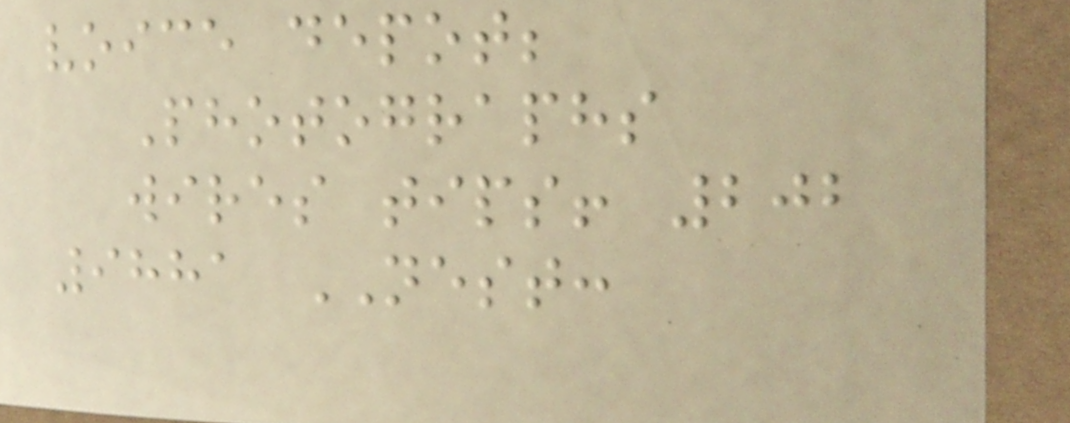voice depot;
Photographs
wires tips! 202
9881 NEST:
